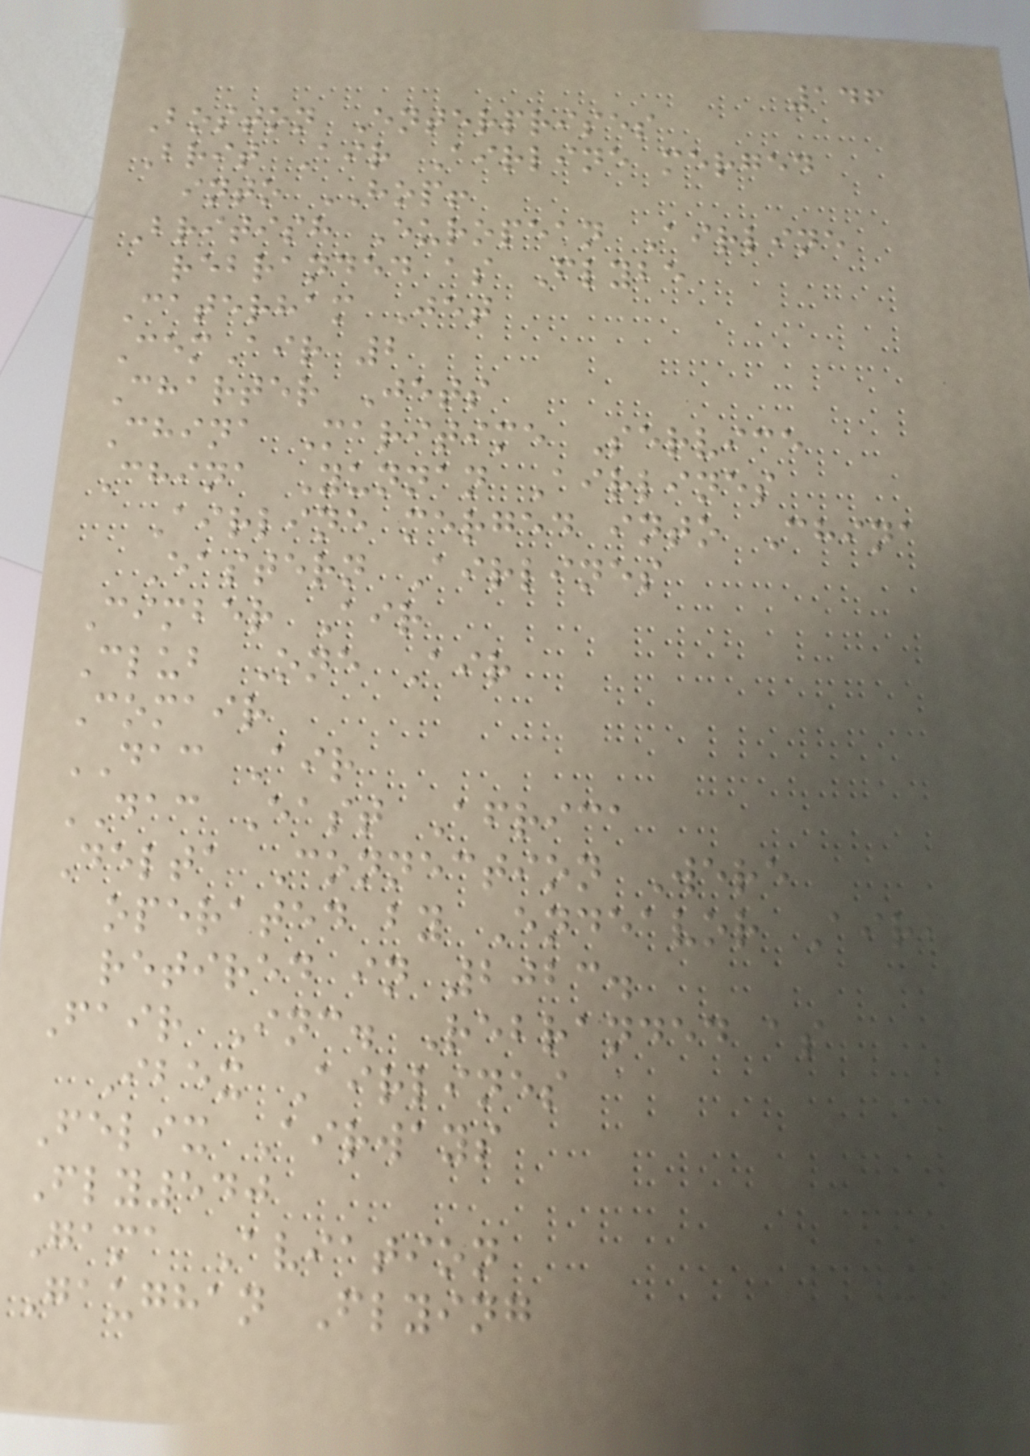146
Boston Enterprises
Brit Air Airline merged
into HOP!
British European Airline
rebranded as Flybe
Caterham Jet
CemAir 2
Charter Jets
China Maritime Service
China Yunnan Airlines
Airline merged into China
Eastern Airlines
Cimber Air
Club One Air
Comair
DAC Air
DAC East Africa
Delta Connection Were
operated by Endeavor Air,
retired in 2023.
Fair Inc. Rebranded as
Ibex Airlines
Felix Airways
Fly540
Gama Aviation
Gaughan Flying
